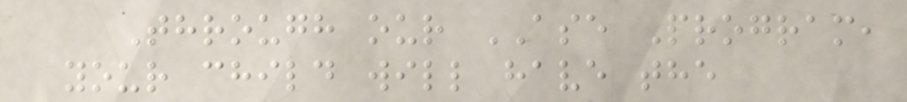Through our ASE Program,
your child will have the
